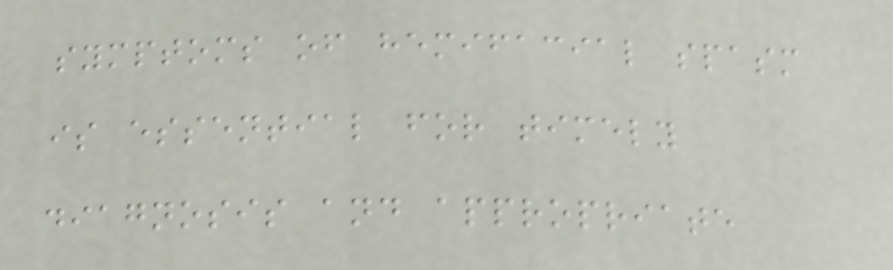symptoms of hemifacial spasm
is essential for timely
diagnosis and appropriate
